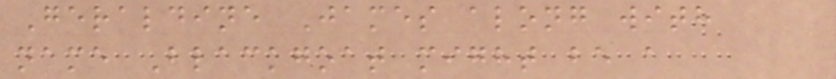Geraldine James along with
name Blackgoat might be a
